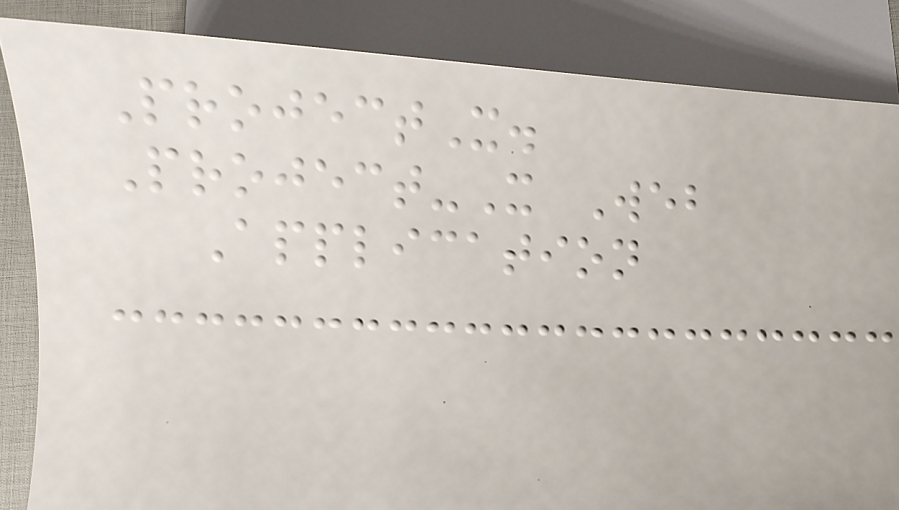ProjectX.
Project-X Web
Application
